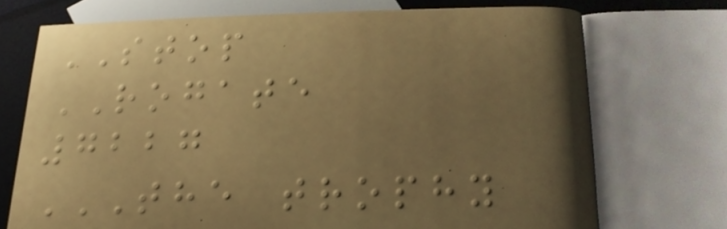STOP
ROGATE
7227
THE TROPHY
